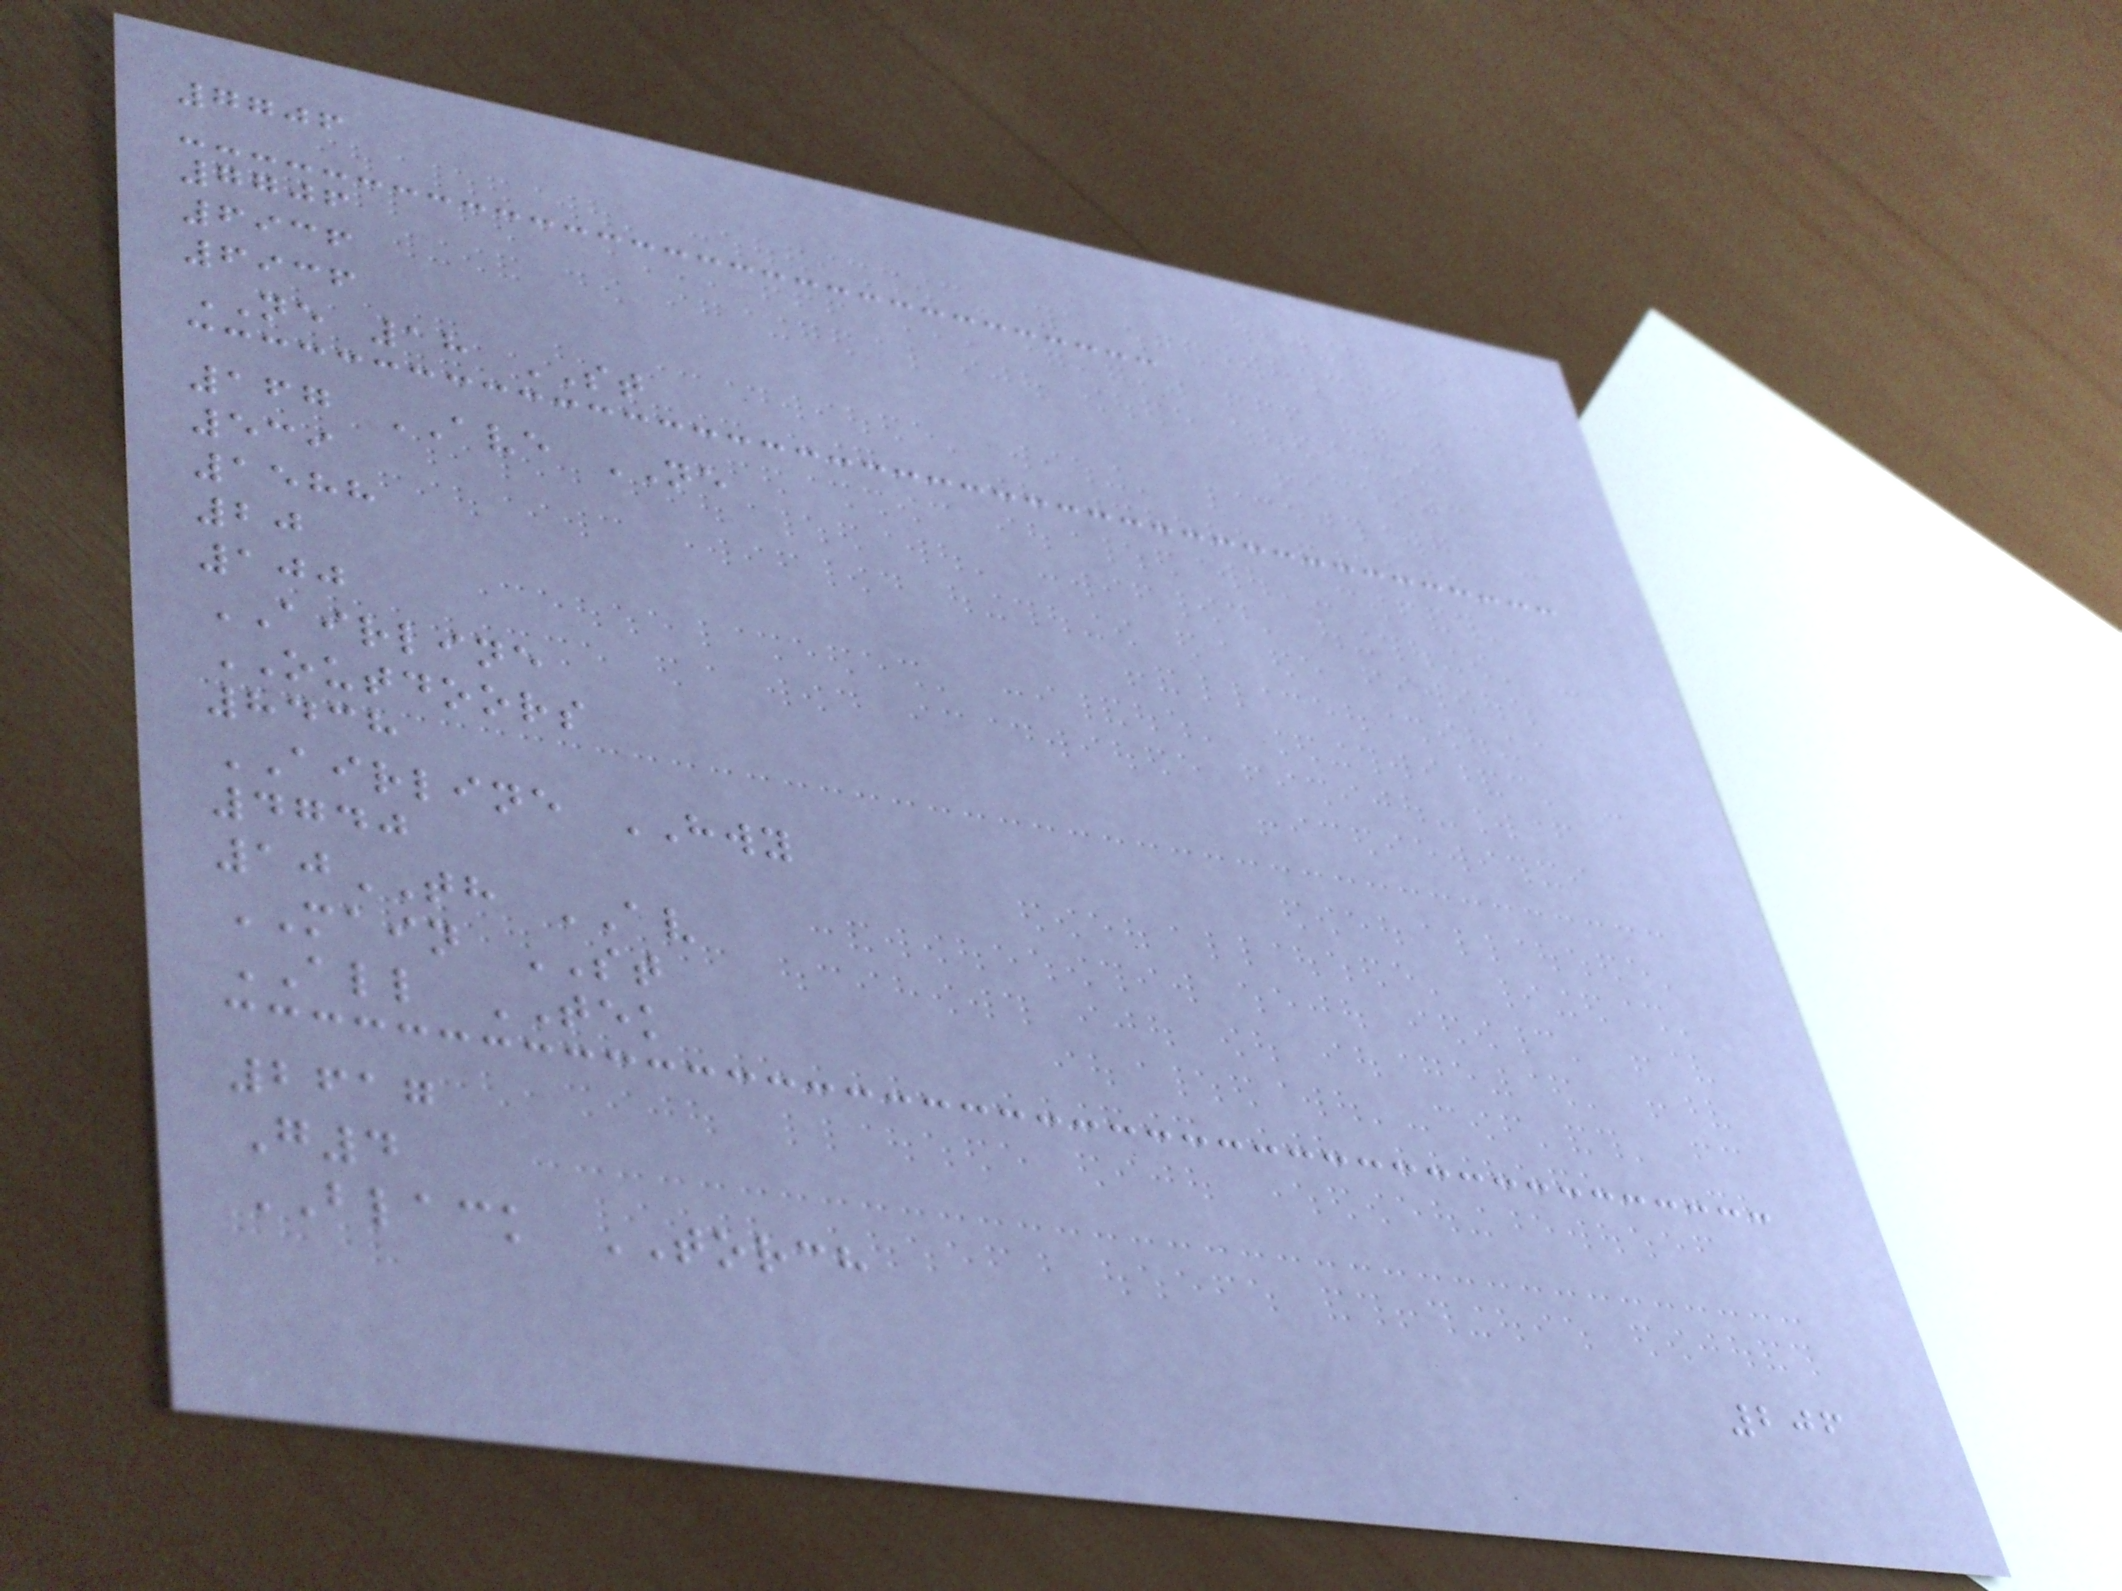7706
7706
6936
6936
NE 18 ST
167 AVE NE
539
1588
20
100
AIRLINE
OUTDOORS
8438
AIRLINE HWY
4740
10TH AV
MAIN ST
ALL TEK
2617
G4
BLACK TORCH
206
